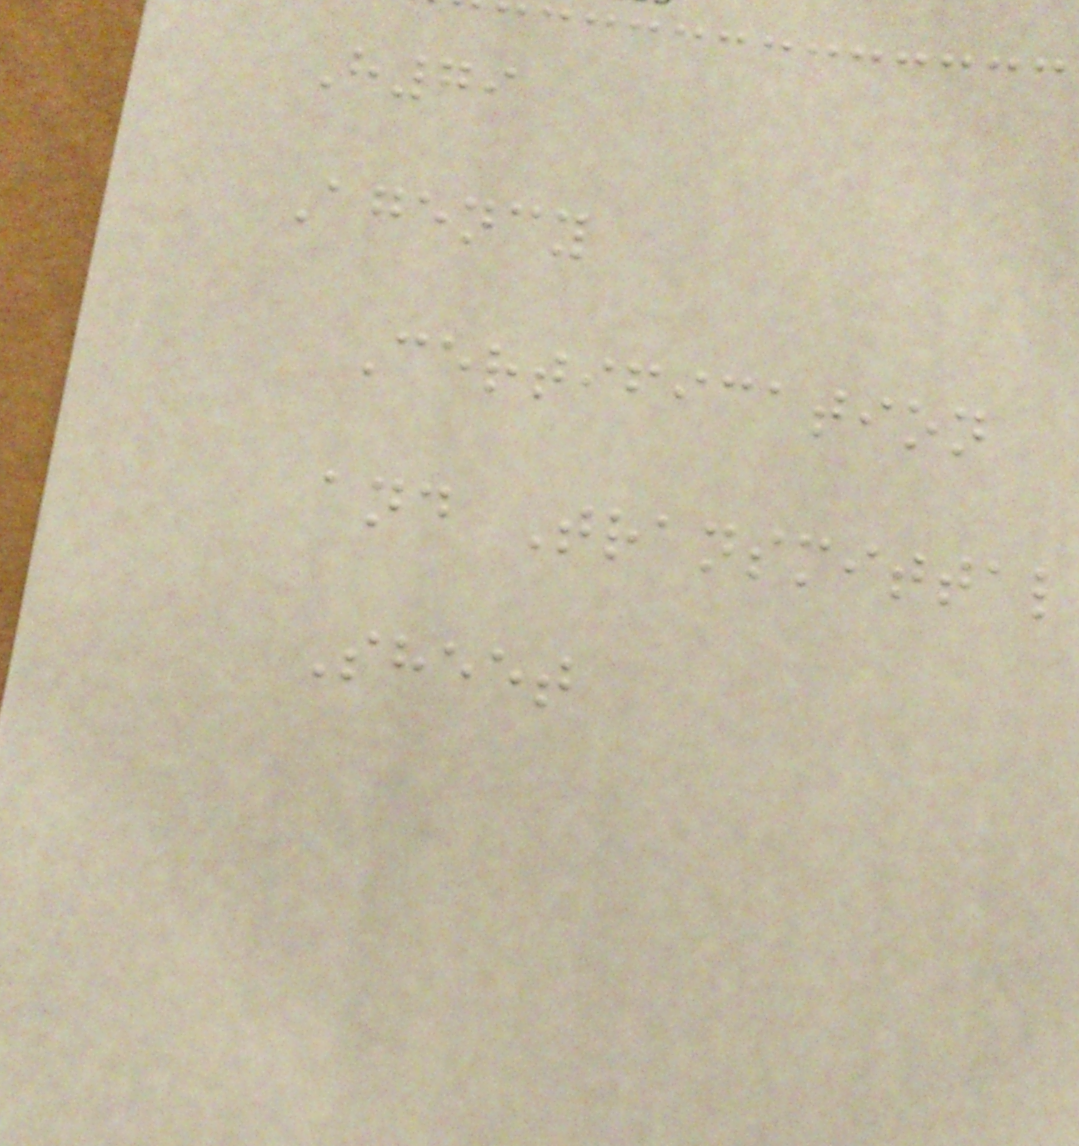H79
Agency
Certification
and Transmittal
Sheet
